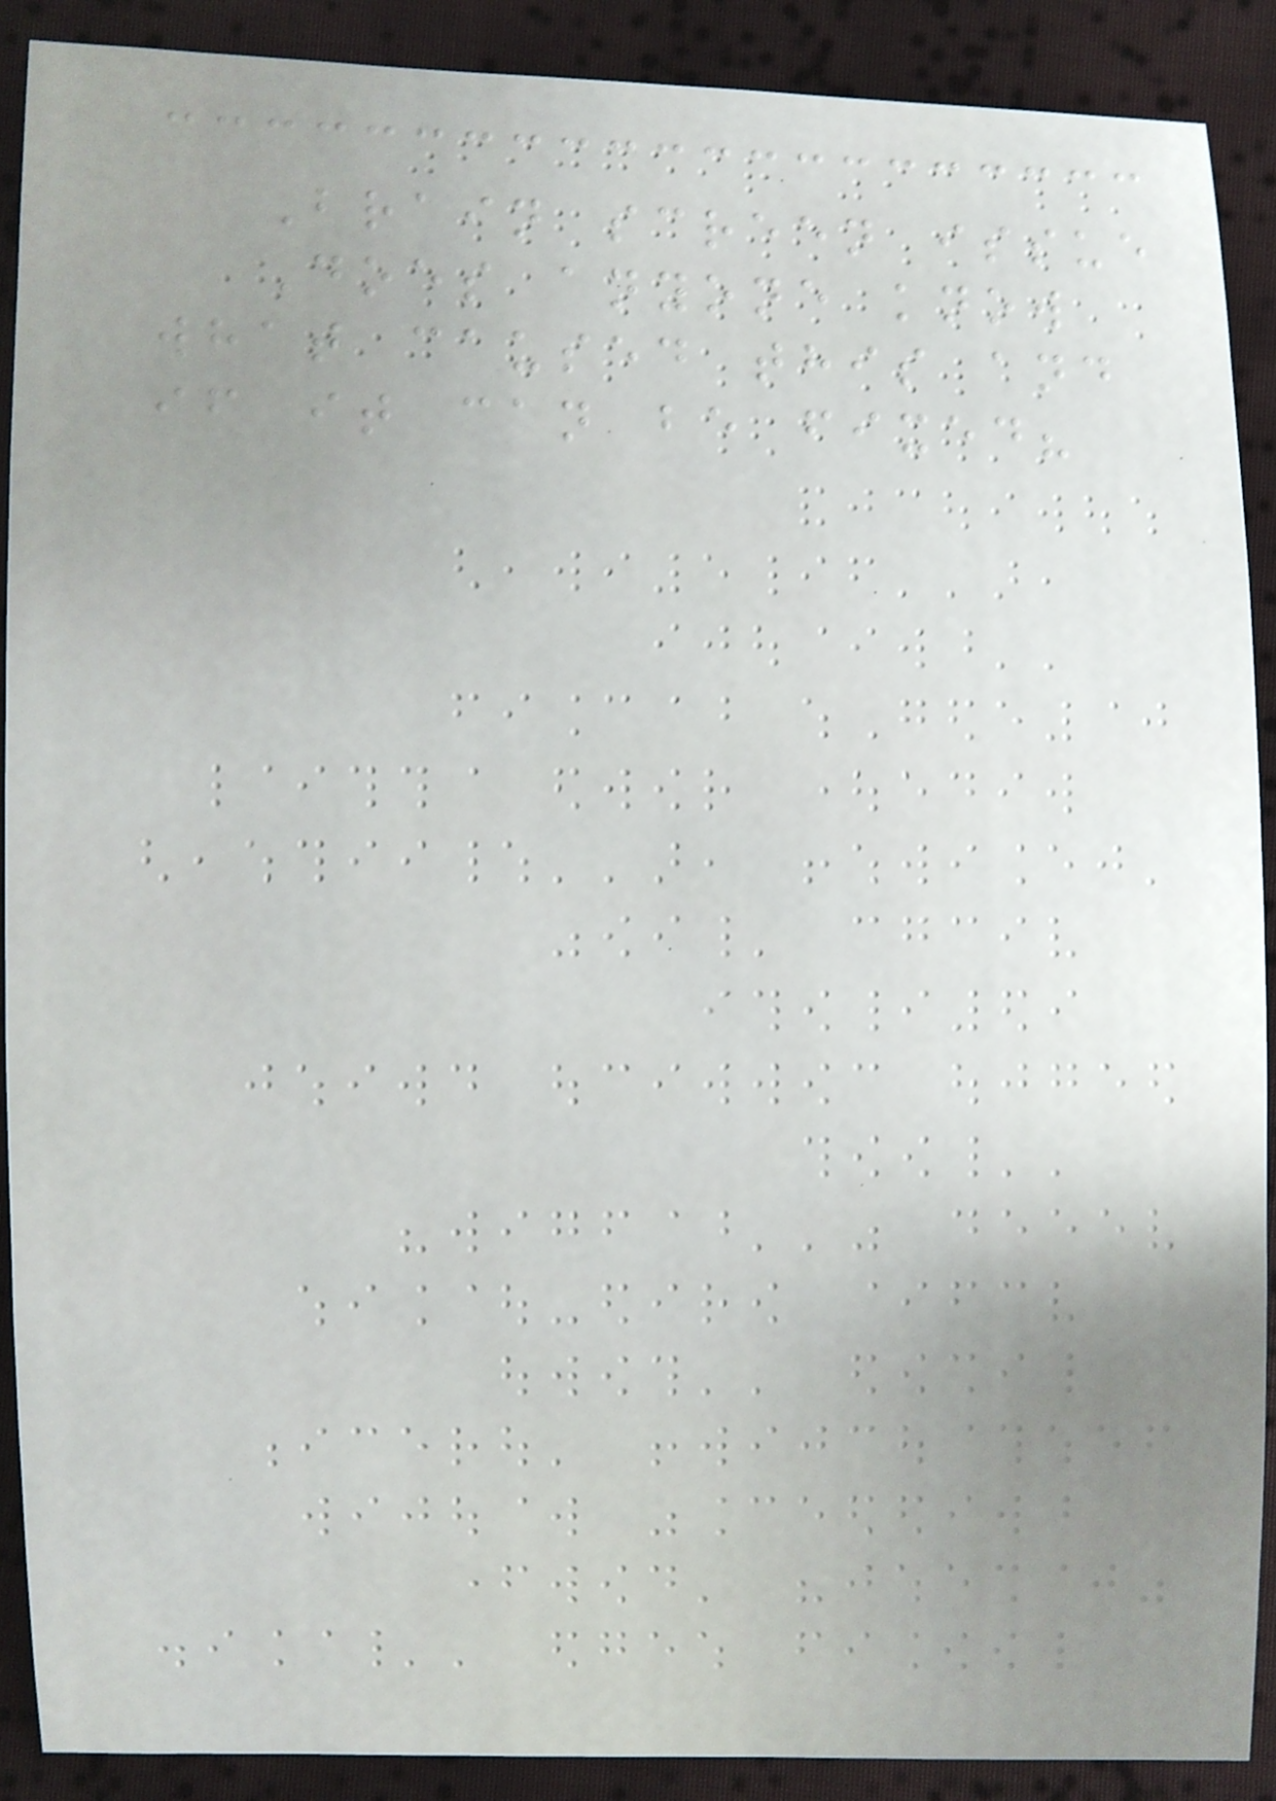Brain screen issue
Does anyone know
what caused this and
if it can be fixed?
